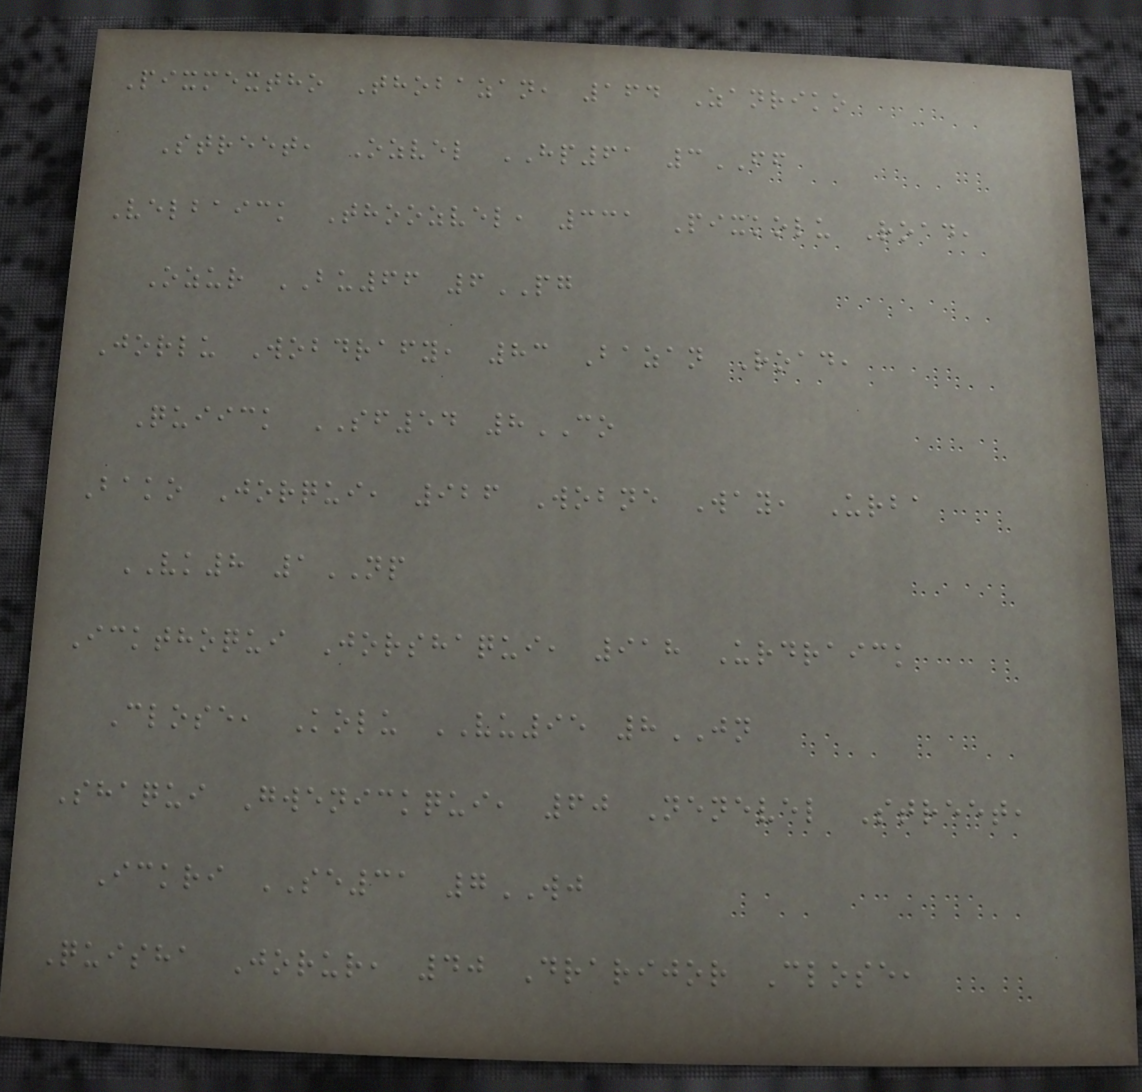Pixmextho Thobazan, 164 Zanriko
Street, Ozvel HP61 3FF
Velbaick Thoozvel, 331 Pixkolu Road,
Ozur BU66 6PG
Jorlu Wobdrafy, 83 Bazan Road,
Quiick SF54 8CO
Bako Jorqui, 926 Wobne Way, Urba
VK8 1NP
Ickthoqui Jorshaqui, 918 Urdraick
Close, Kolu VU95 8JN
Shaqui Gwenickqui, 60 Nenevel Street,
Ickri SE31 7WJ
Quisha Jorur, 40 Drarijor Close,
